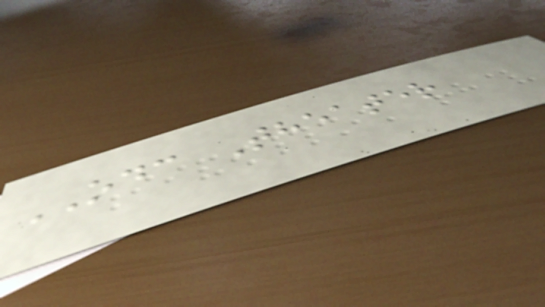ODC Theater
